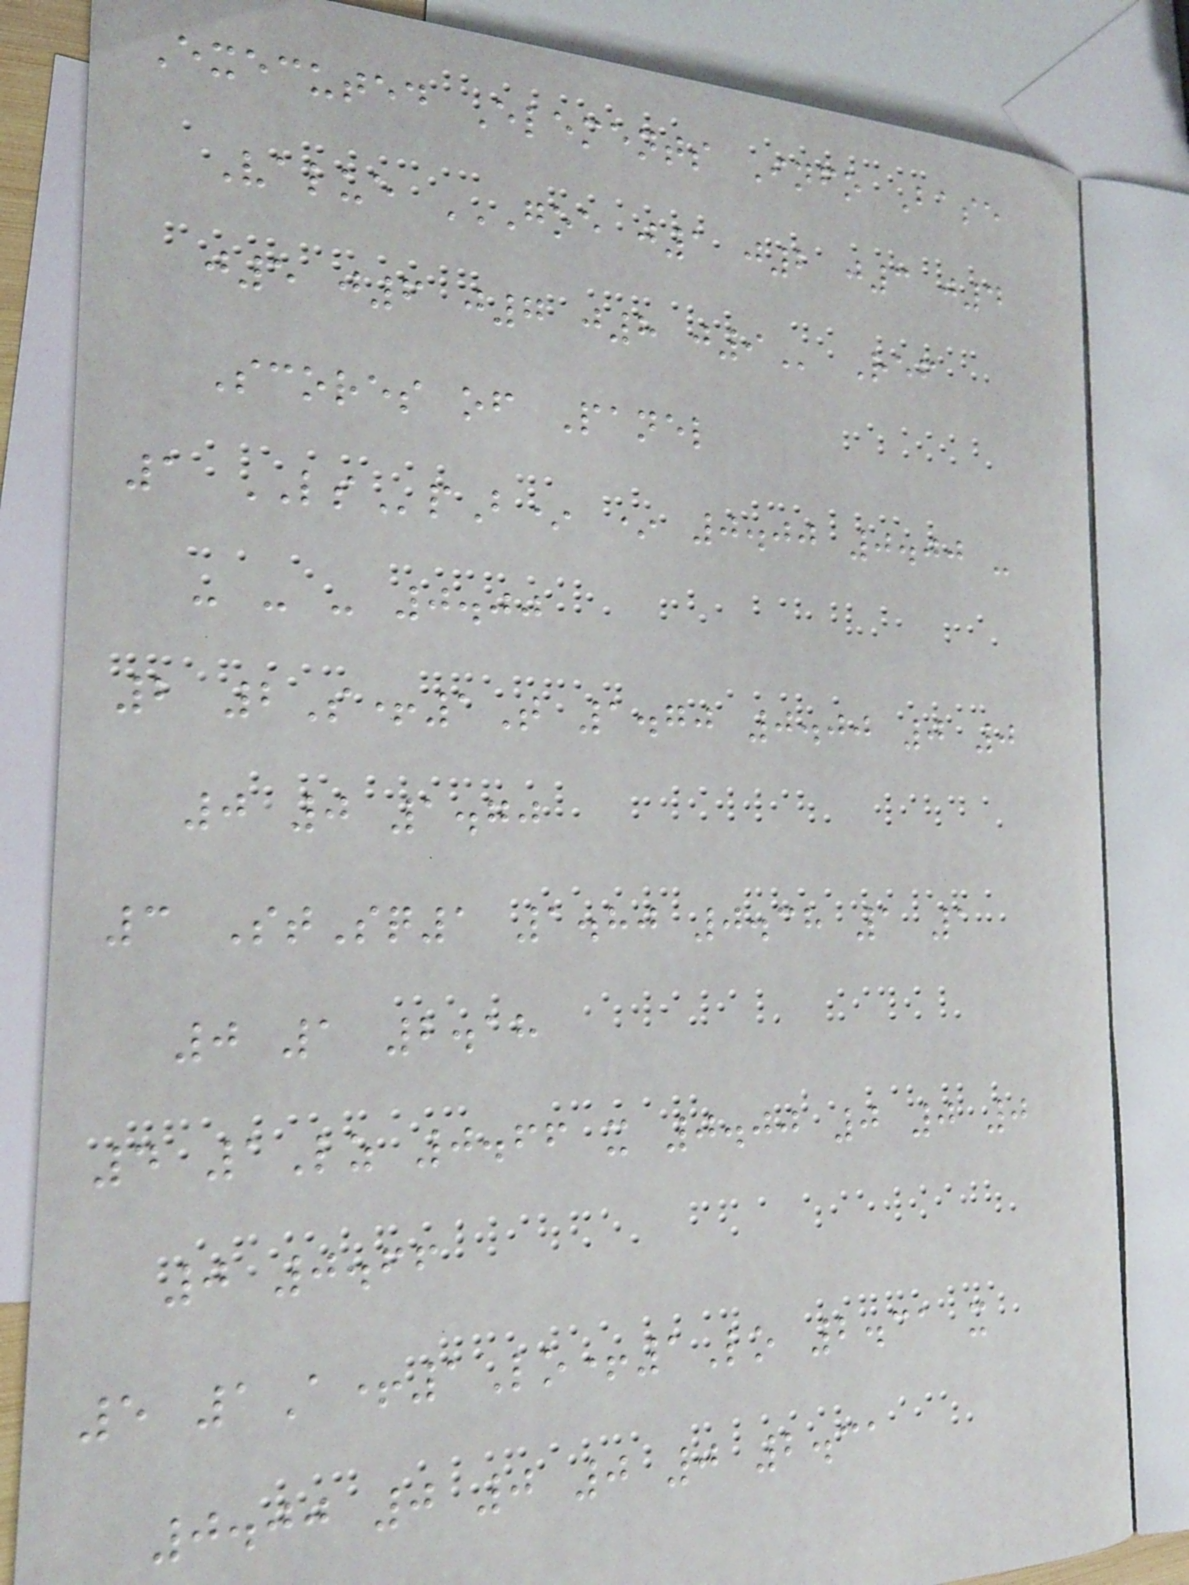Executed Elements Info Base
Value GOE J1 J2 J3 J4
J5 J6 J7 J8 J9 Ref
Scores of Panel
1 LSpB* * 0.00 0.00 -
- - - 0.00
2 2S+1T 1.70 0.00 0 0
0 0 1.70
3 StSq1 1.80 0.38 1 1
0 1 2.18
4 1Lz 0.66 x 0.00 0 0 0
0 0.66
5 1A+1Lo+1Lo 2.31 x
0.00 0 0 0 0 2.31
